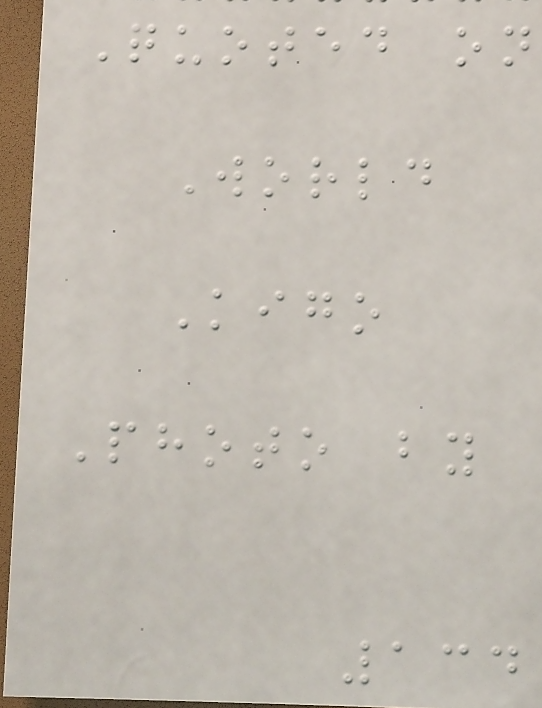Quoted on
World
Kigo
Photo by
134
